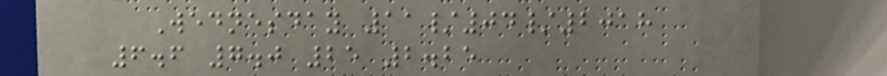Wednesday 11/04/2018
6.6 7.0 25 2.25
